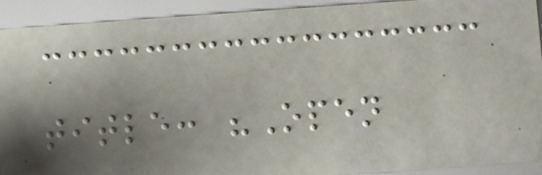title: "Open
